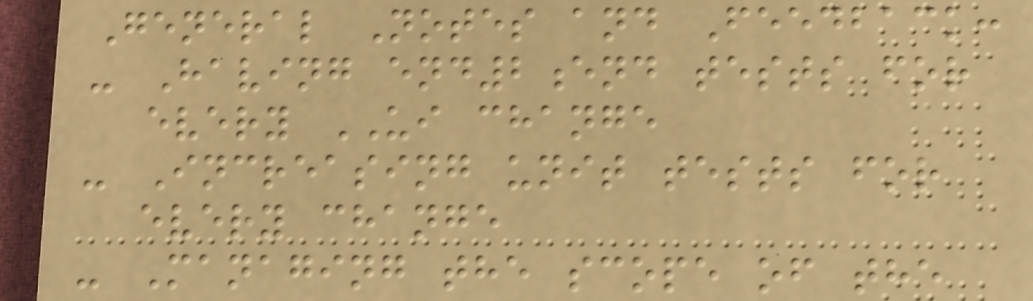General Notes and Feedback:
- Having end2end tests for
every UI change
- Increasing unit tests for
every change
- Managing the scope of the
